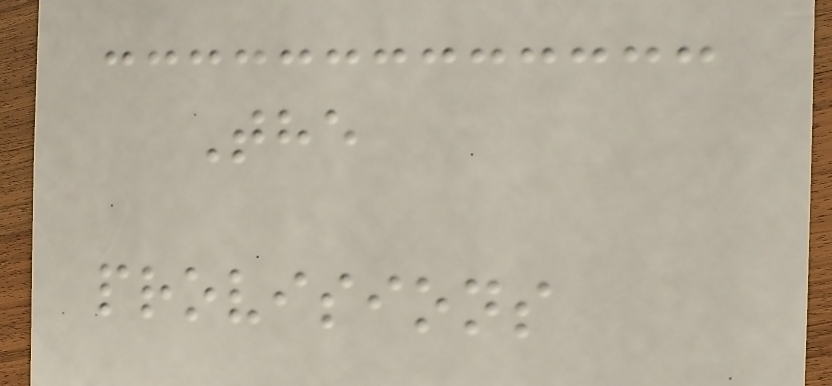The
provisions
